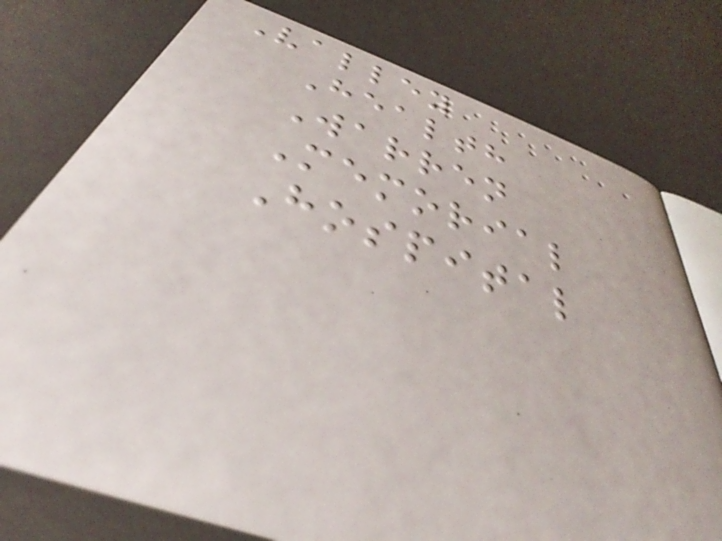Valley
Health
Warren
Memorial
Hospital
